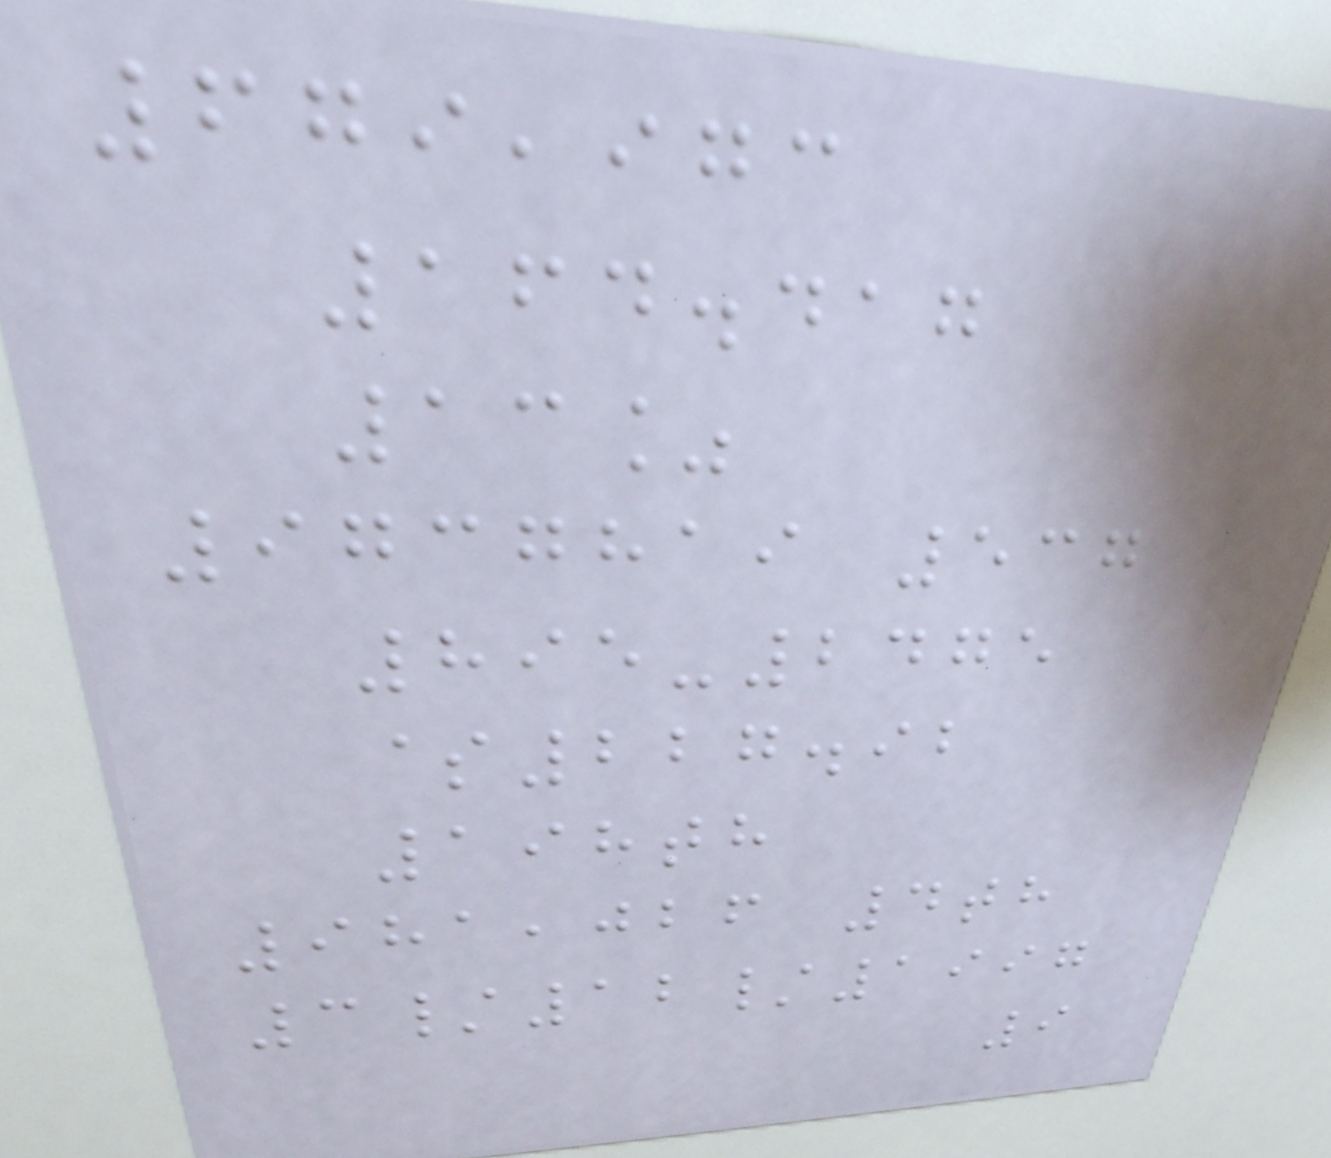679,973
164.417
13%
9737819 537
895-2475
$227.92
198th
981,026 4th
3/12/1997
9
